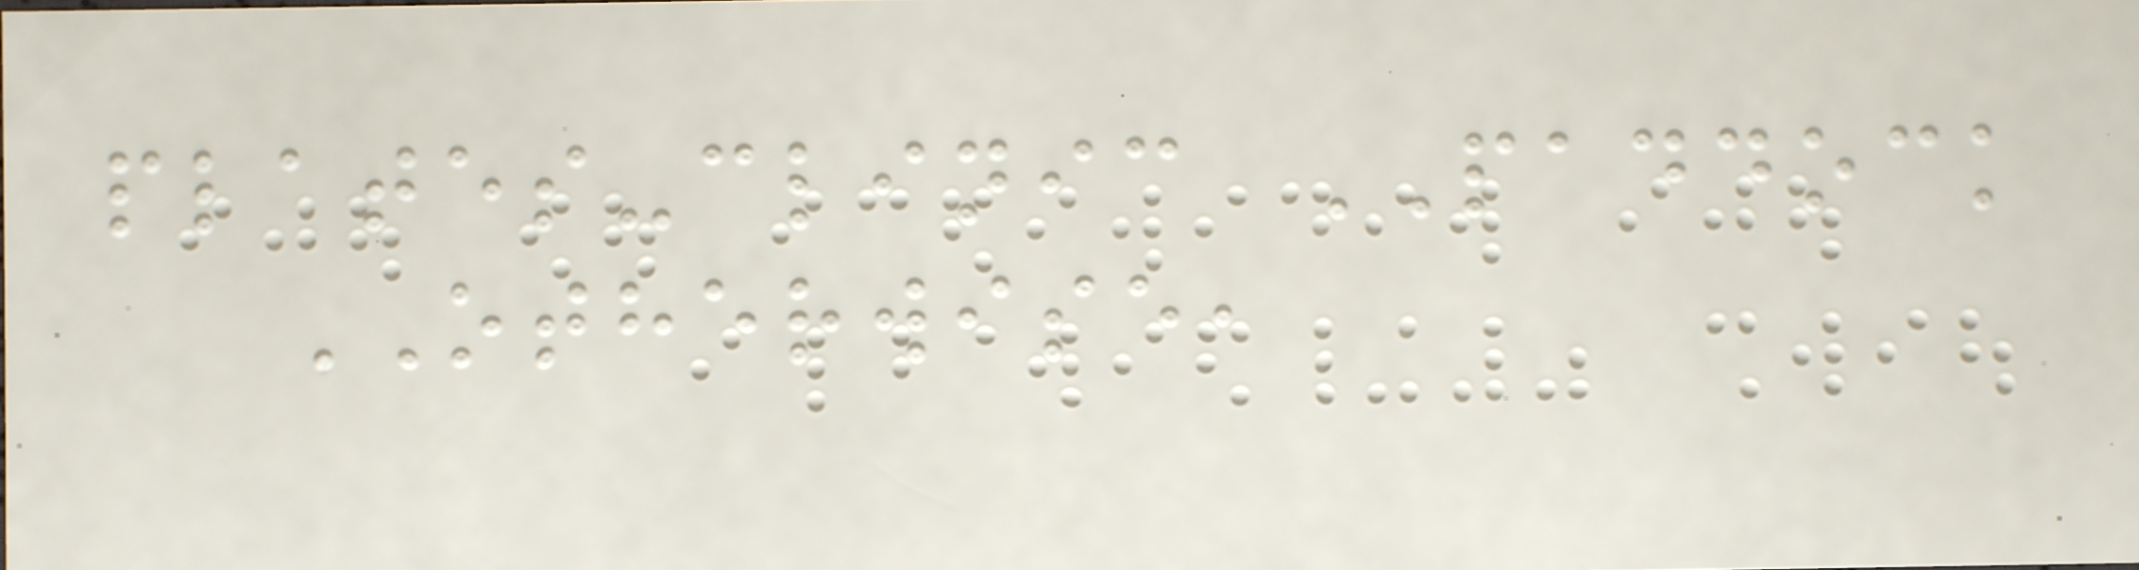plates-clinic PADDOCK
OTHERWISE,
